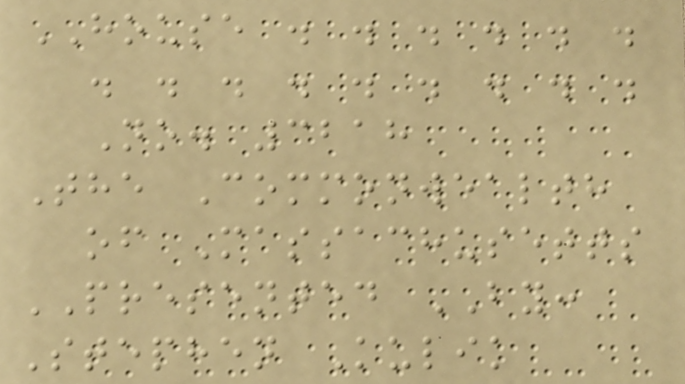HOUSE . . . . . .
. . . . . . . . .
No. 3218
The Commonwealth
of Massachusetts
PRESENTED BY:
Stephen Kulik
